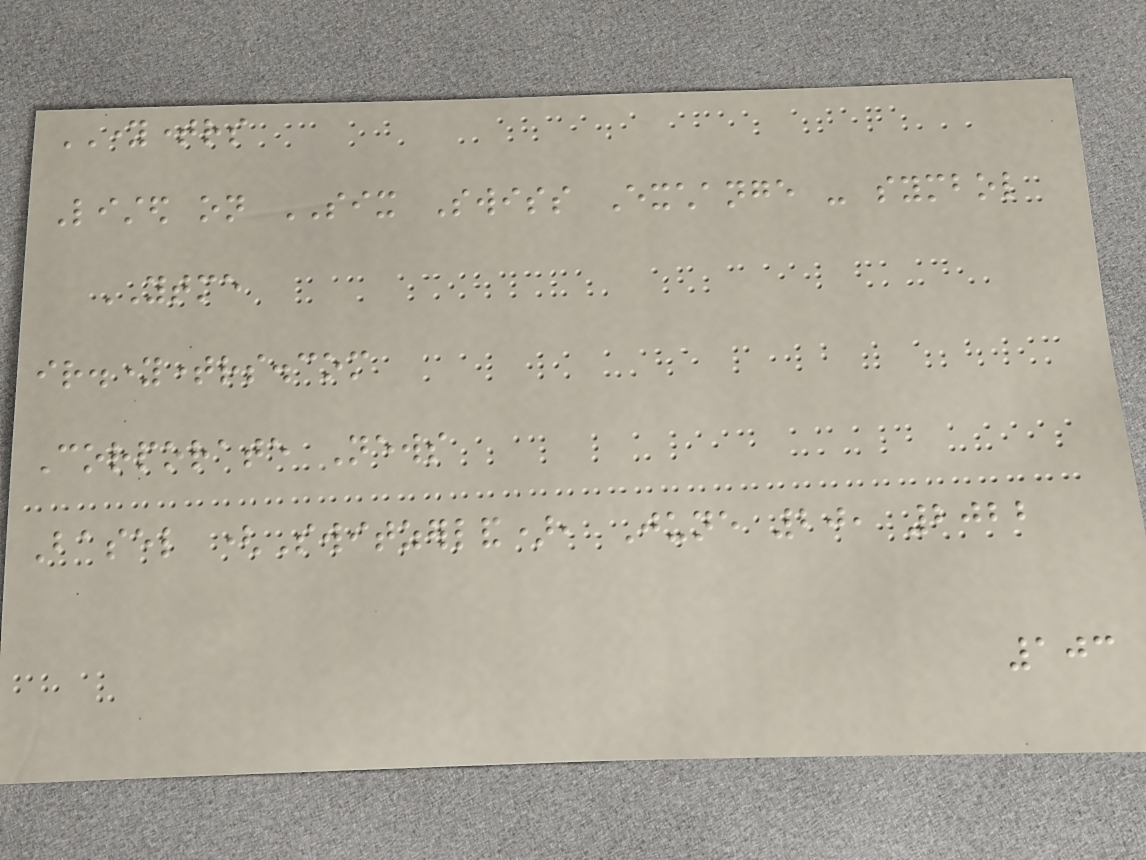YOUNGTIMERS
Listed on SIX Swiss Exchange - symbol
YTME
ir.youngtimers.com
Corporate News
Basel (Switzerland), June 20, 2022
103
